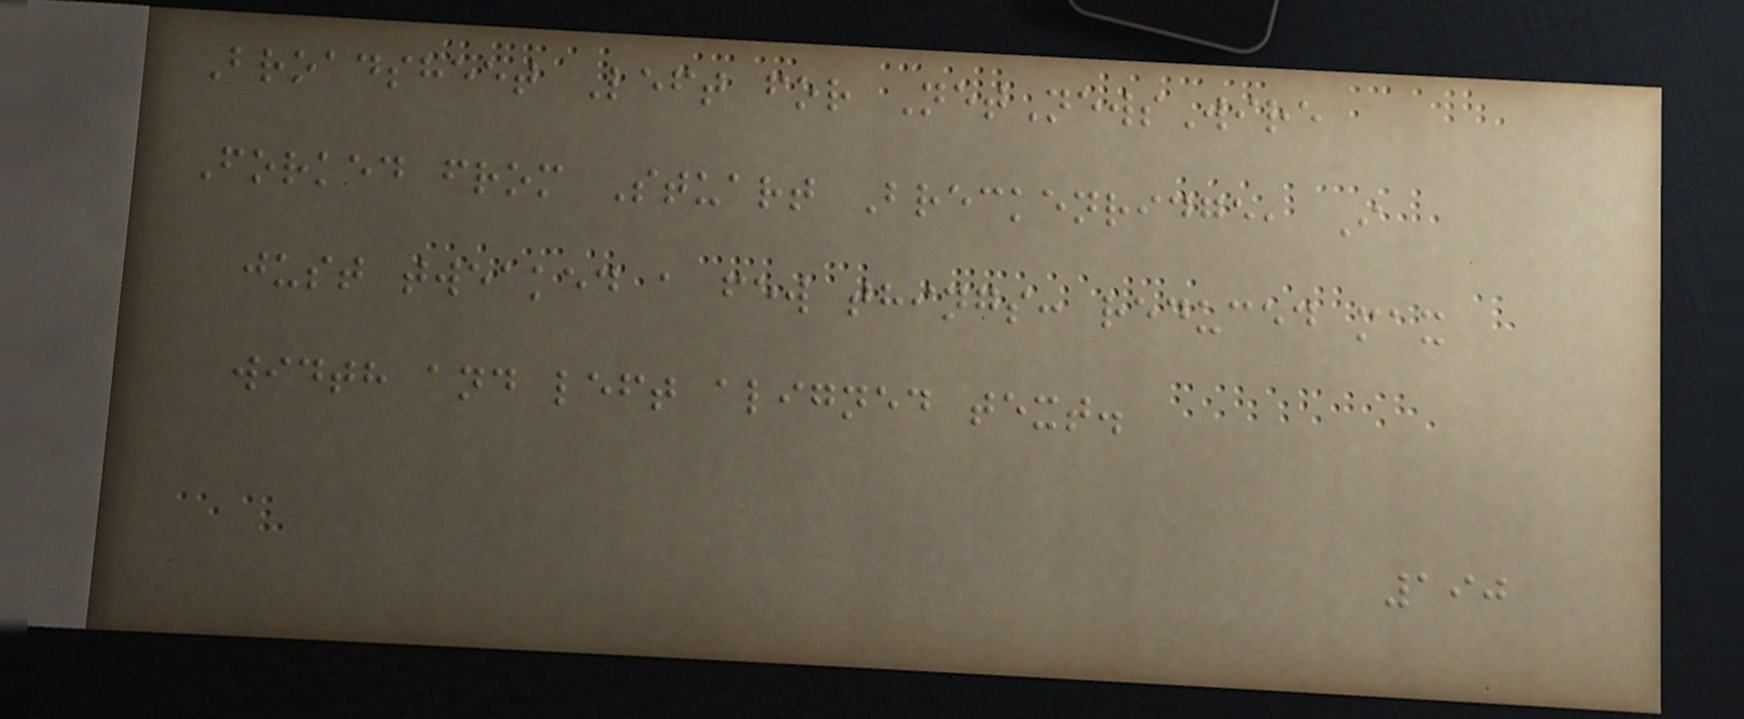Broadsheet Left for NetNewsWire
Forked from Stuart Breckenridge, I
just tweaked a few things: reduced max
width and left aligned text.
190
